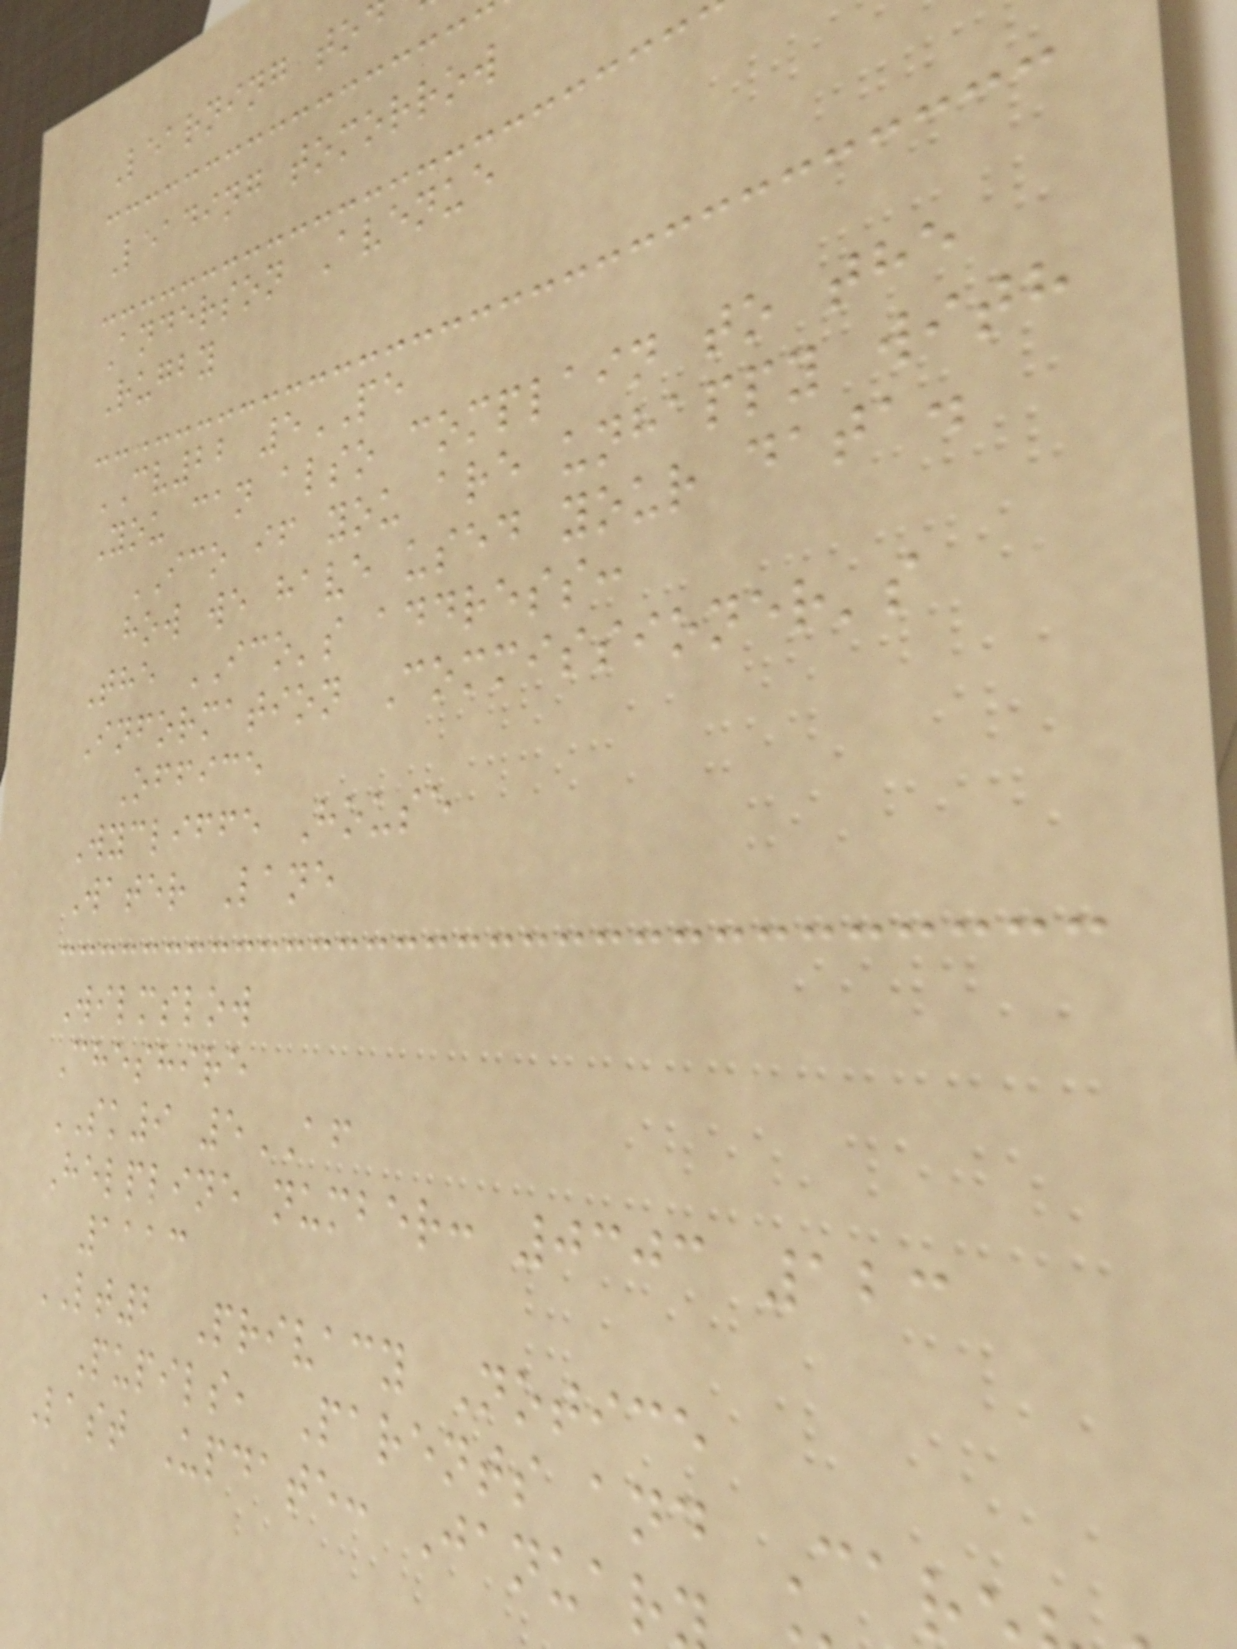Learning to
Leading tomorrow
Anderson Avenue
Rugby
CV22 5PE
You can also complain to the
ICO if you are unhappy with
how we have used your data.
The ICO's address:
Information Commissioner's
Office
Wycliffe House
Water Lane
Wilmslow
Cheshire
SK9 5AF
Helpline number: 0303 123
1113
LT2 Privacy Notice
Pupils, Parents and Car
Last Update: Januar
